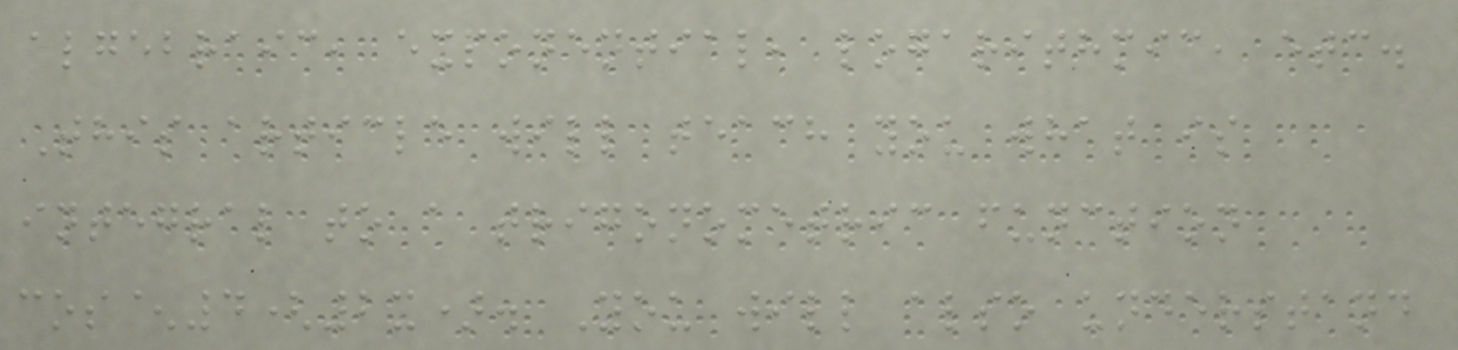algebraic, exponential, logarithmic, etc.
This article will teach you what is
integral to a trigonometric function
cos^4(2x). You will also understand
